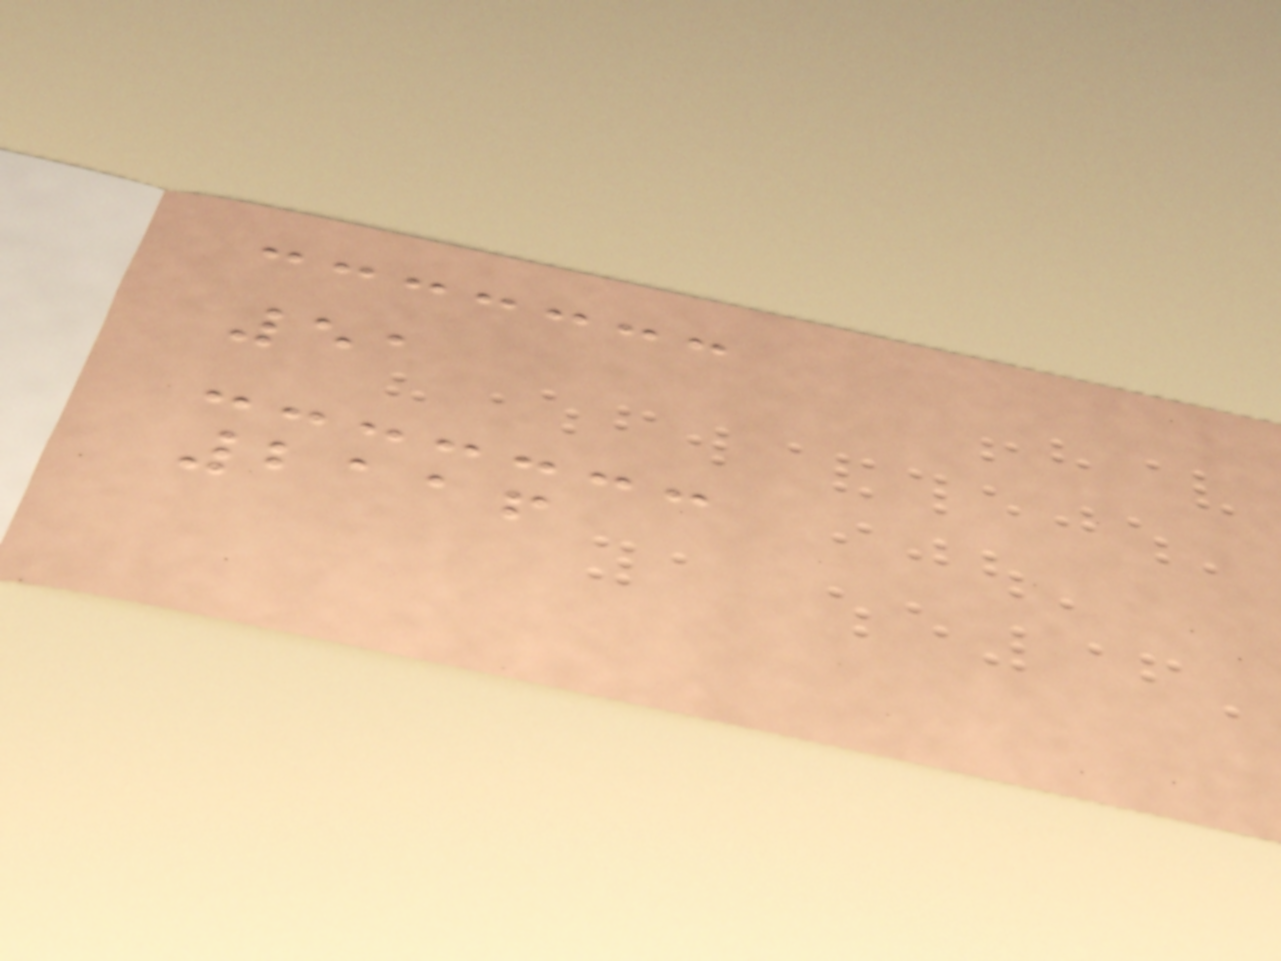51
2116
